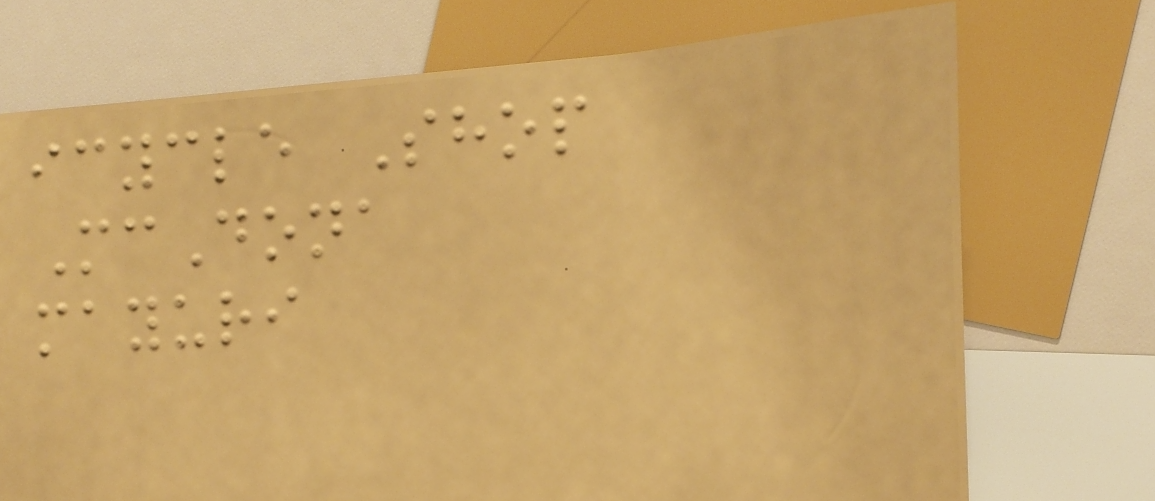icycle Shop
McDona
mayuri
